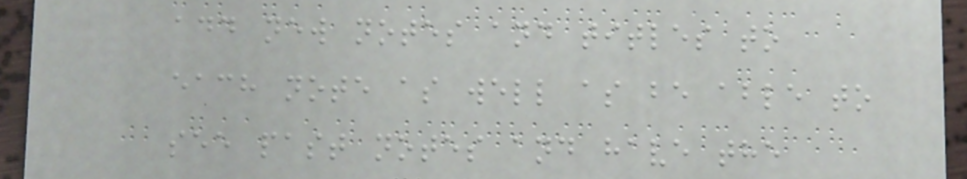add new notes and titles to
each note as well as be able to
see past notes and have the
